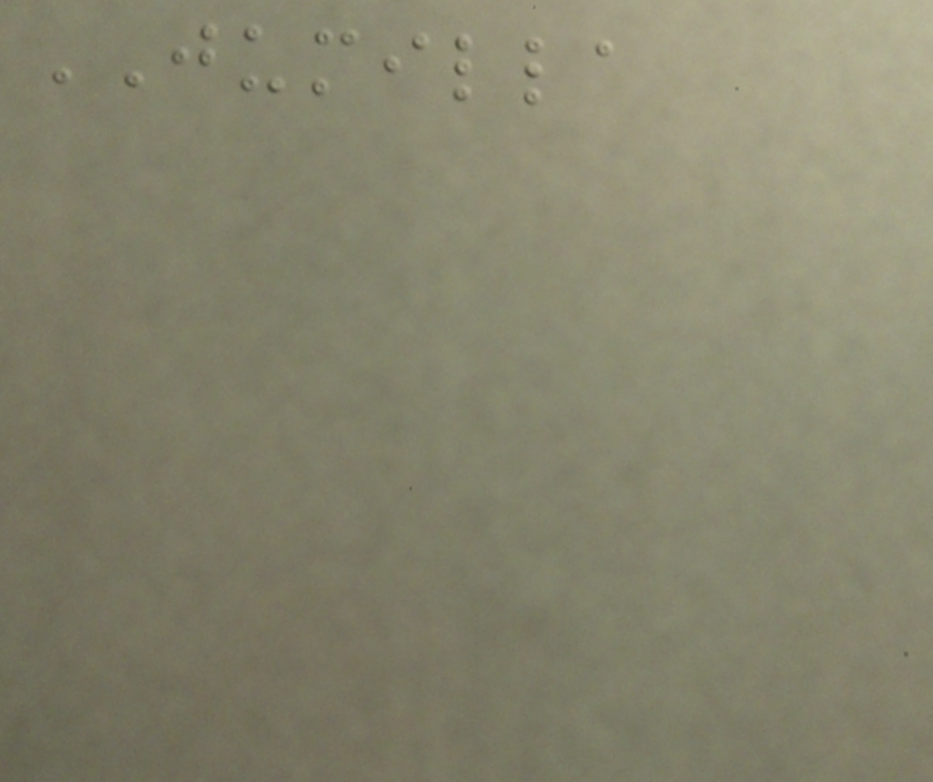JUMILLA
